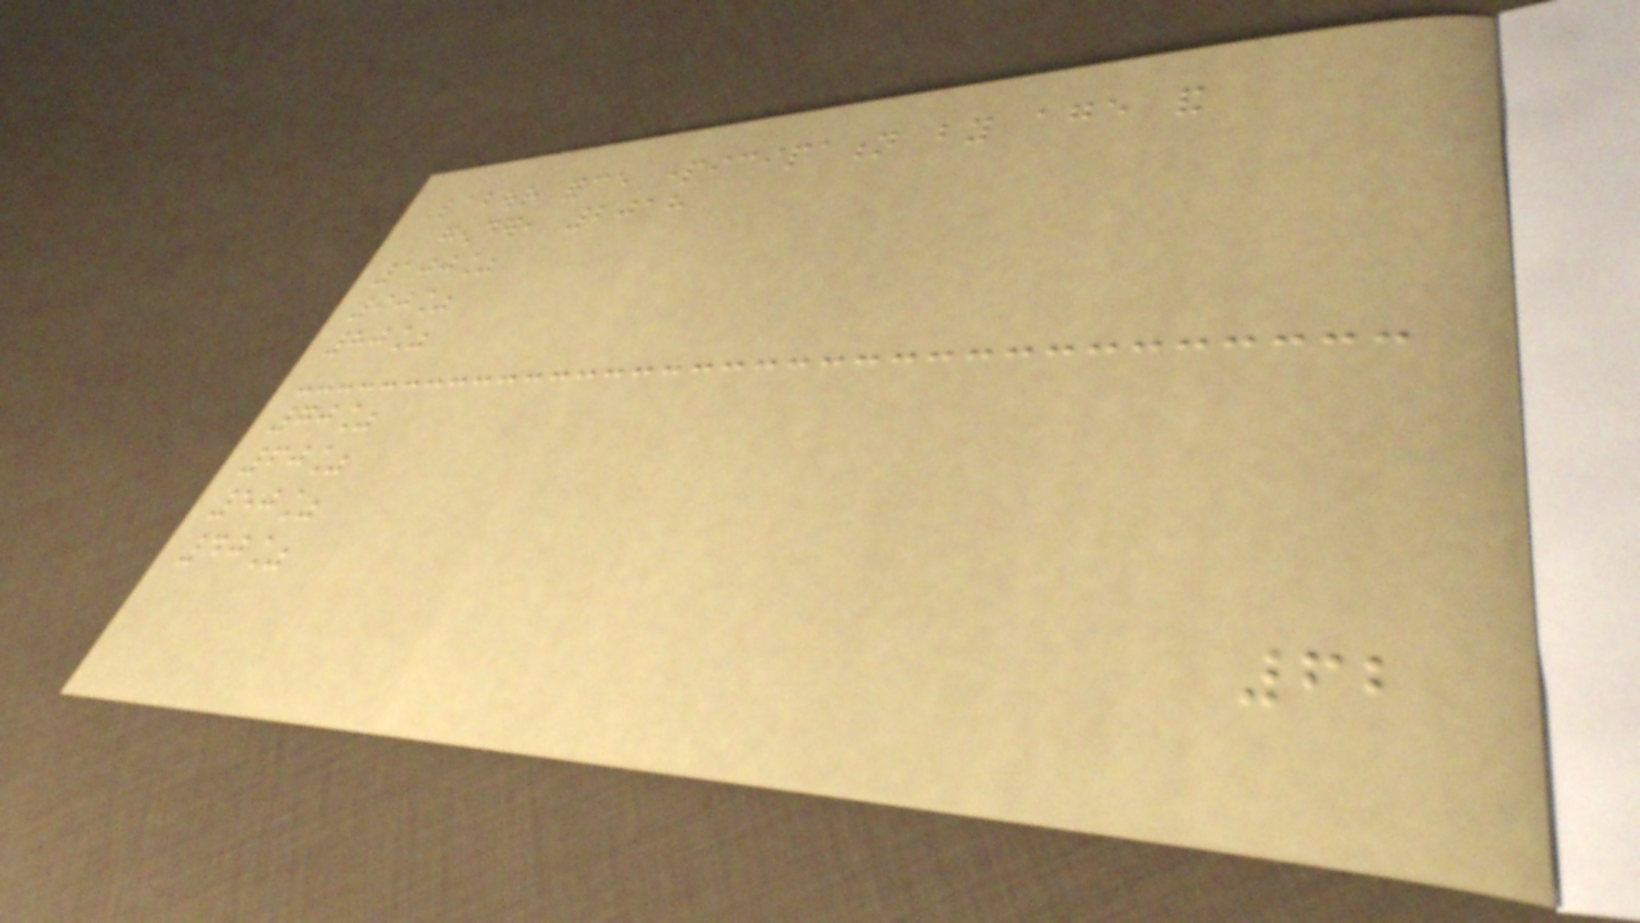Labour force participation by age and
gender, 2018
100%
90%
80%
70%
60%
50%
40%
62
